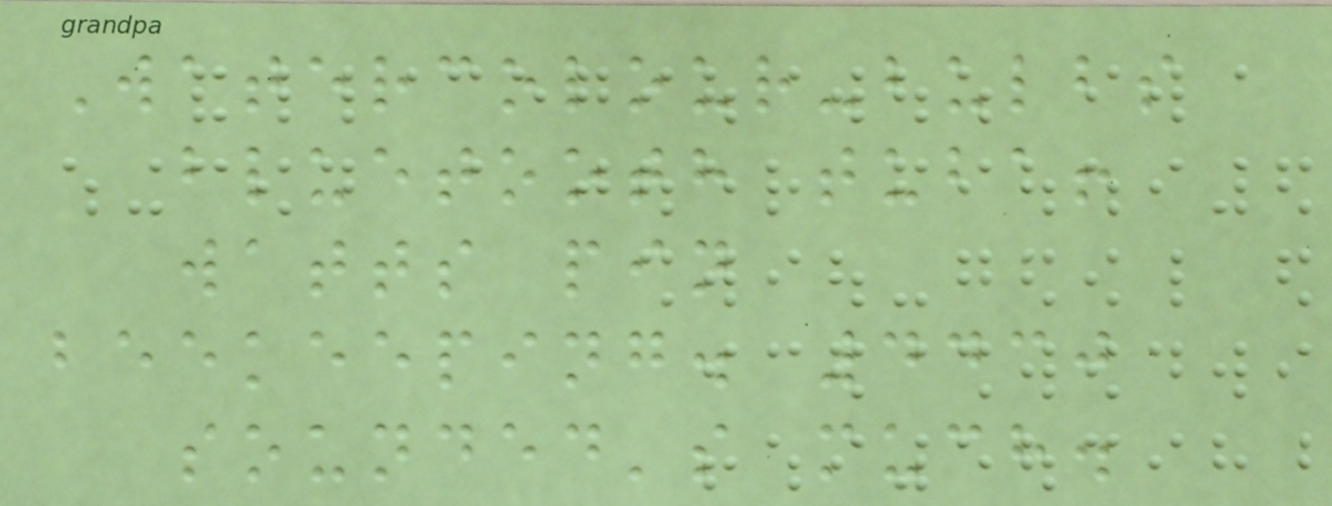Watercolour-bulbs
bluetooth tuba!
watts pin
beekeeping. 4430
sounded's much.
